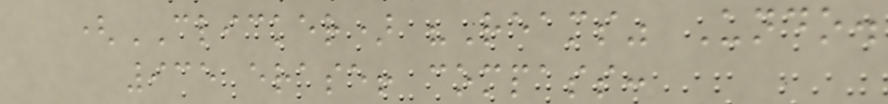(CLICKER) "Reams" Undo.
935 erase! compass:
